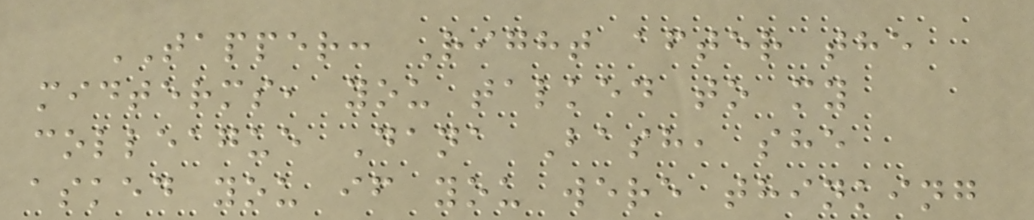TAPPER: Right after the
midterms, you talked to my
colleague Dana Bash, she
asked you if you were thinking
